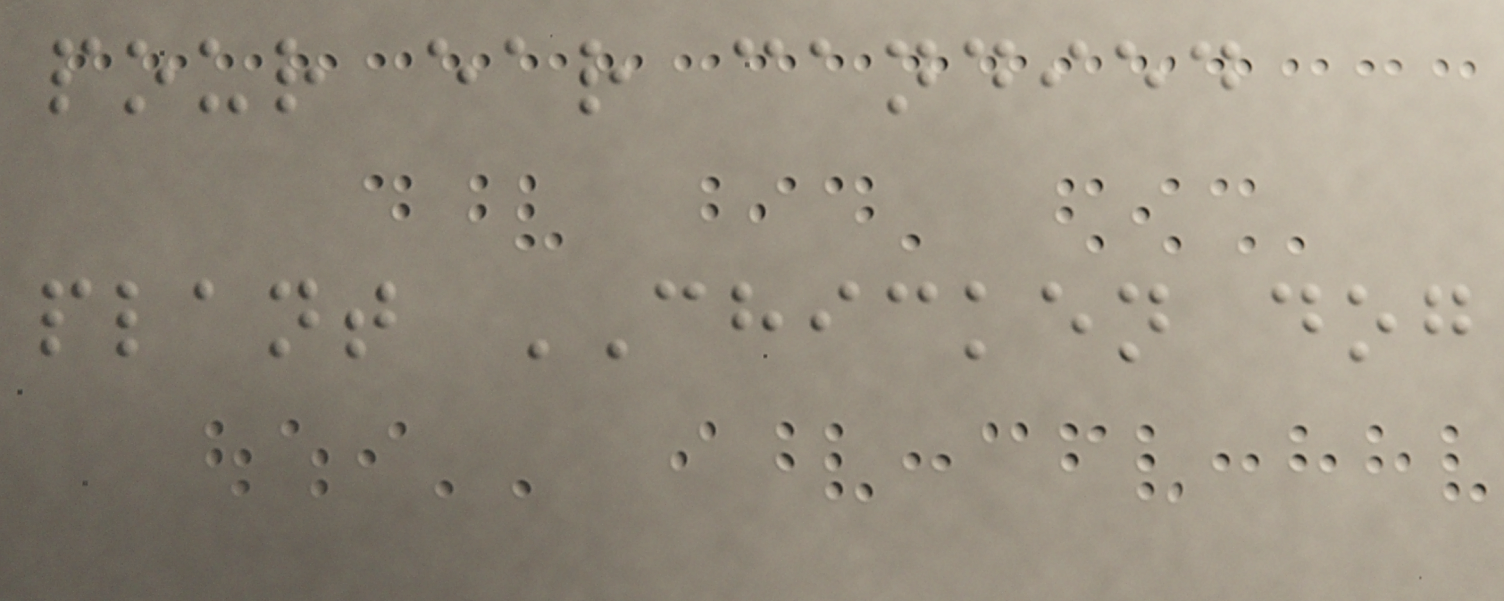pour ear candied
plant CHICKEN dog
